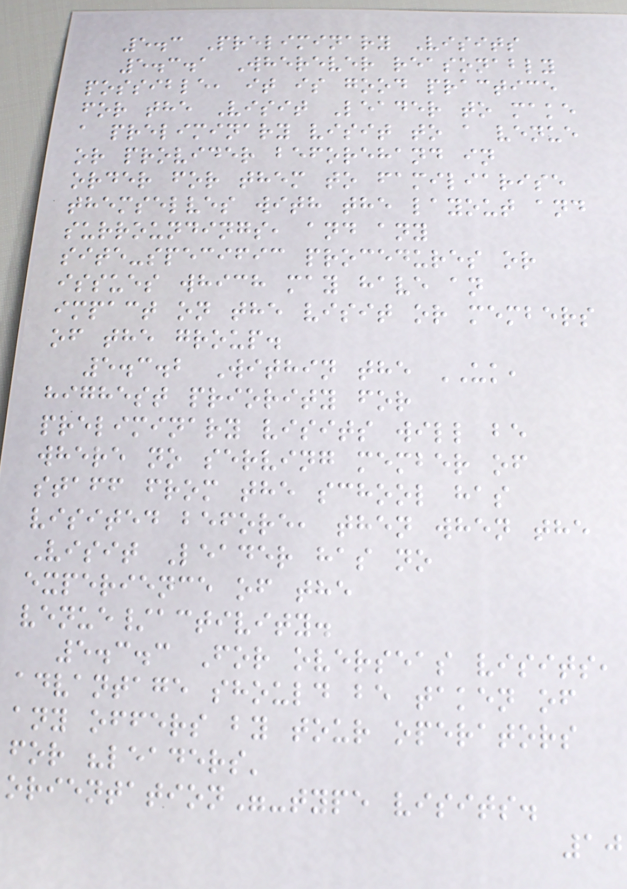5.3 Preliminary Visits
5.3.1 Wherever reasonably
possible, it is good practice
for the Visit Leader to make
a preliminary visit to a venue
or provider beforehand in
order for them to familiarise
themselves with the layout and
surroundings, and any
site-specific procedures or
issues which may have an
impact on the visit or members
of the group.
5.3.2 Within the UK,
highest priority for
preliminary visits will be
where no serving member of
staff from the school has
visited before, then when the
Visit Leader has no
experience of the
venue/activity.
5.3.3 For overseas visits,
advantage should be taken of
any offers by tour operators
for "leaders'
orientation"-type visits.
10
